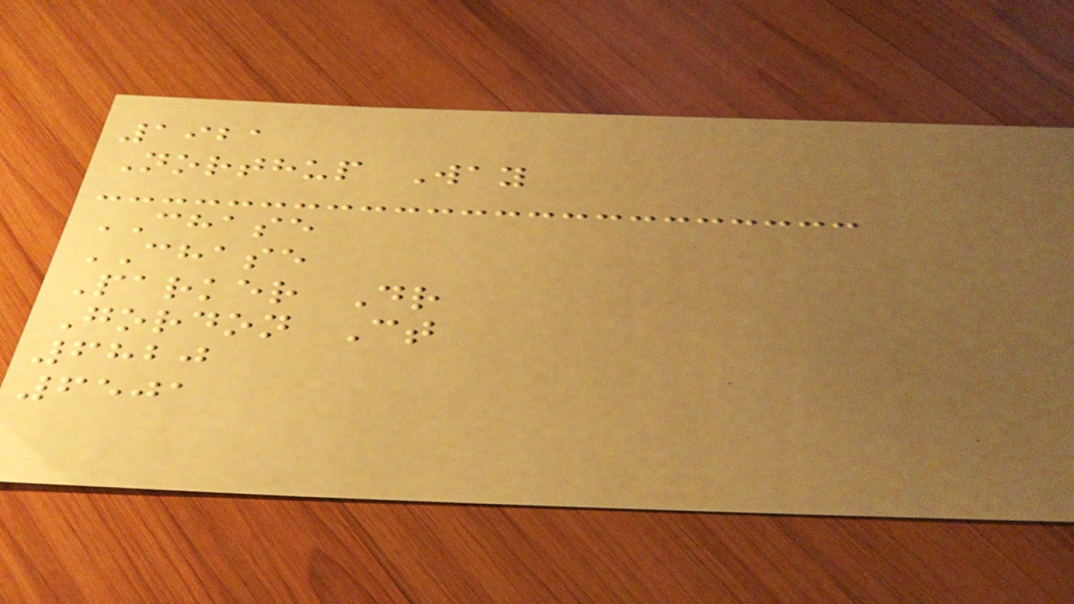1921
Northup Way
CHASE
CHASE
Parker Dr
Gordon Ct
6820
6501
